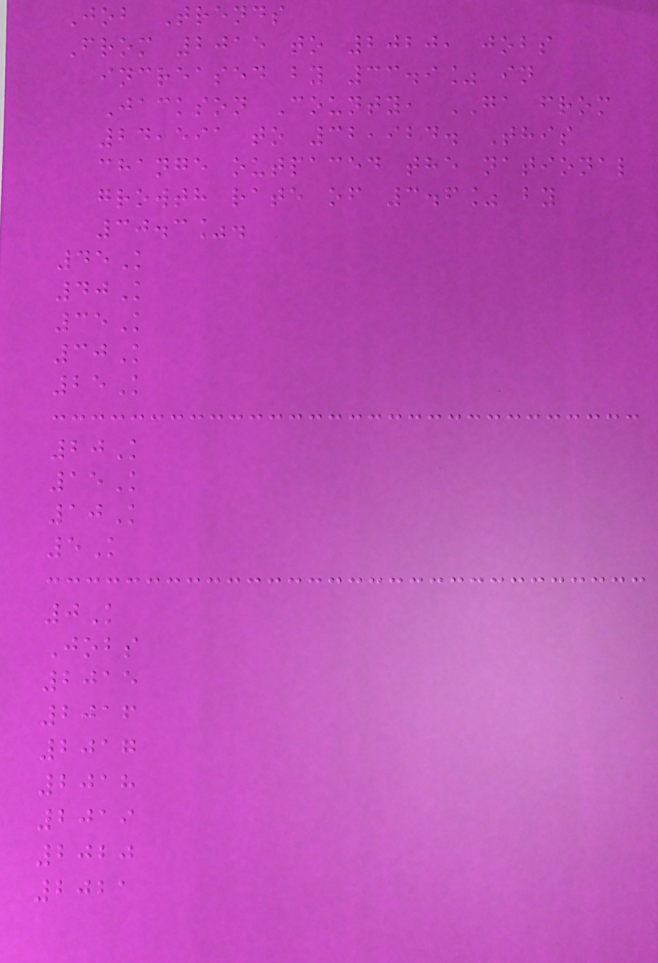Job Trends
From 2015 to 2020, jobs
increased by 33.9% in
Jackson County, GA from
24,591 to 32,924. This
change outpaced the national
growth rate of 3.6% by
30.3%.
45K
40K
35K
30K
25K
20K
15K
10K
5K
0K
Jobs
2015
2016
2017
2018
2019
2020
2021
